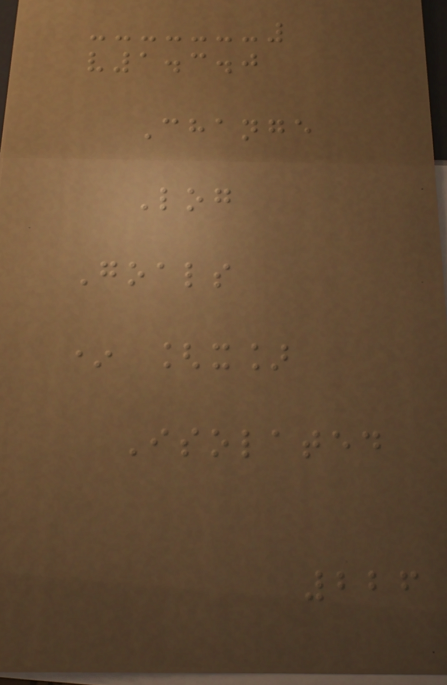v1.3.0
Change
Log
Goals
* [x]
Isolated
226
